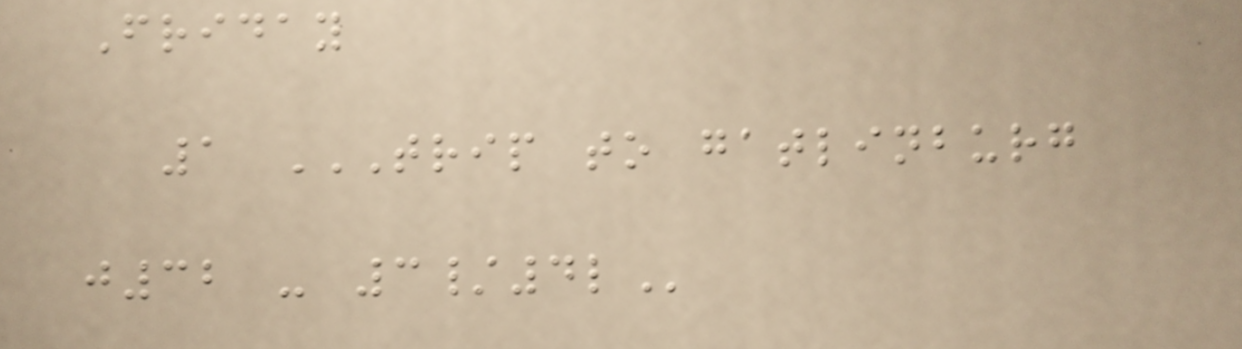Friday
1 TRIP TO GATLINBURG
J32 - 3/4L
